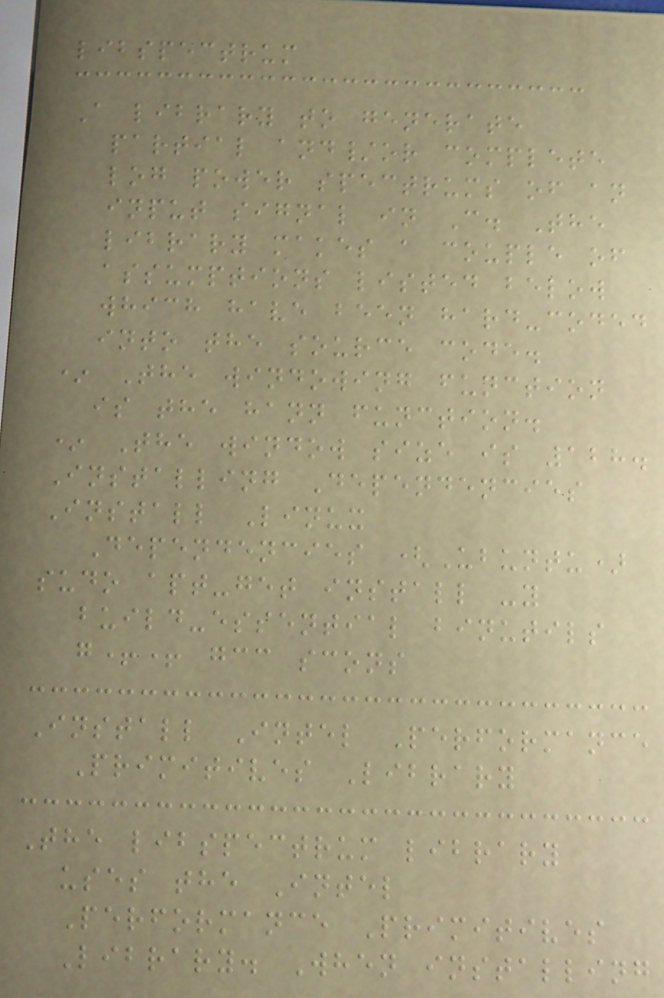libspectrum
A library to generate
partial and/or complete
log power spectrums of an
input signal in C. The
library makes a couple of
assumptions listed below
which have been hard-coded
into the source code.
* The windowing function
is the hann function.
* The window size is 128.
Installing Dependencies
Install Linux
Dependencies (Ubuntu)
sudo apt-get install -y
build-essential binutils
g++ gcc scons
Install Intel Performance
Primitives Library
The libspectrum library
uses the Intel
Performance Primitives
Library. When installing
